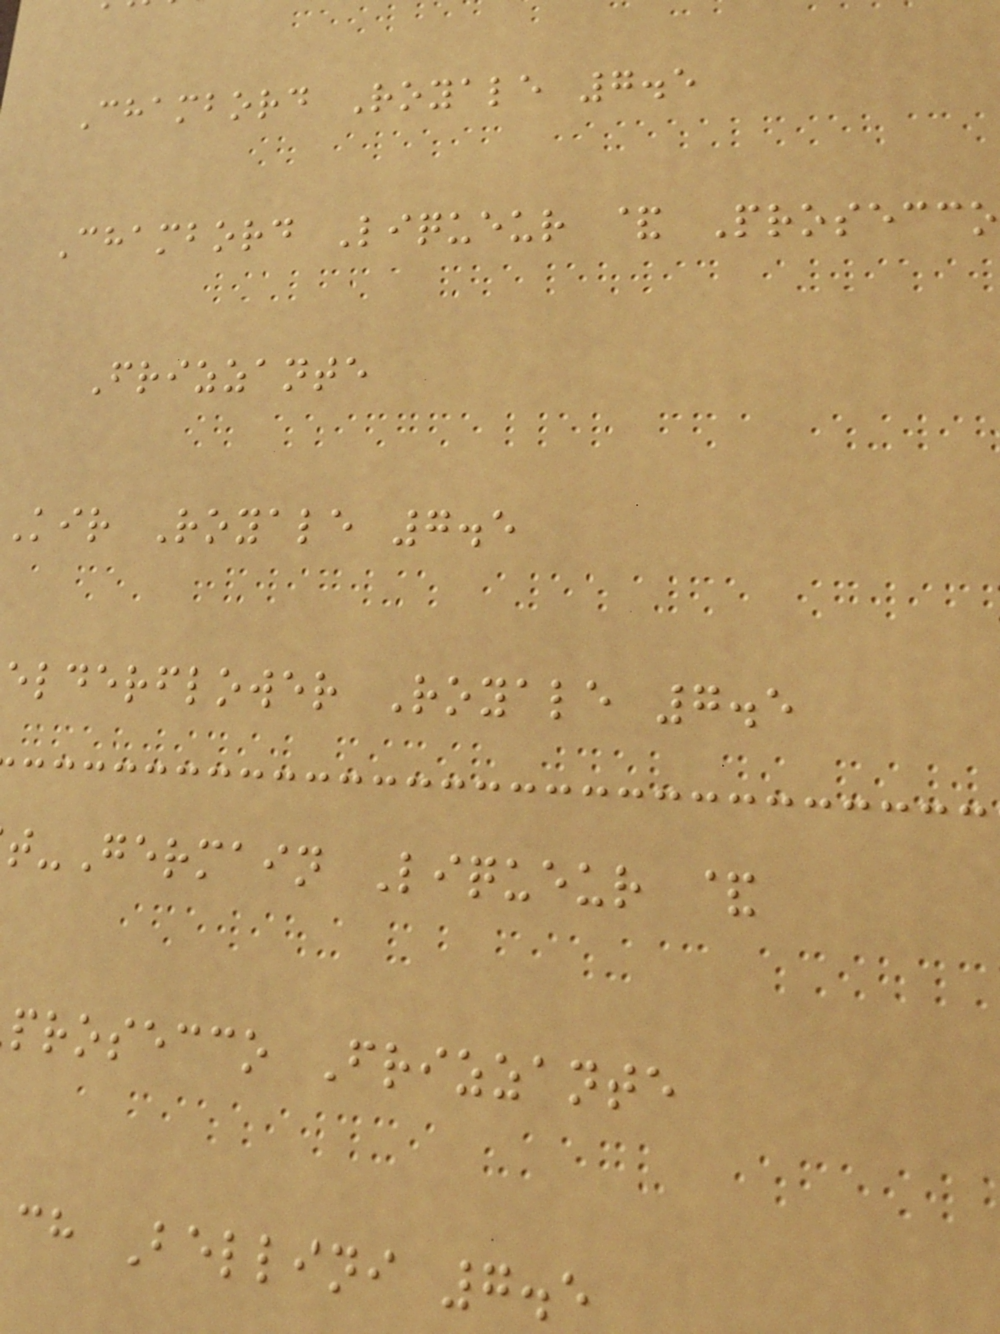Chambord Royale 7.5
Chambord Liqueur & Prosecco
Frizzante
Kir Royale 7.5
elderflower Royale 7.5
t-Germain Liqueur &
prosecco Frizzante
ch Bellini 7.5
